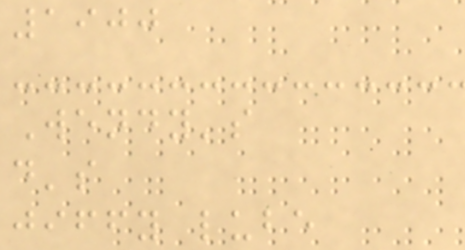1900
Wendy's
d's
jiffy lube
